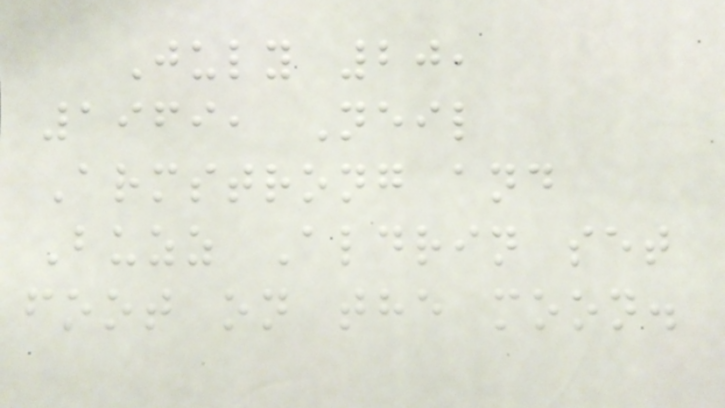July 20,
1969, Neil
Armstrong and
Buzz Aldrin set
foot on the moon.
